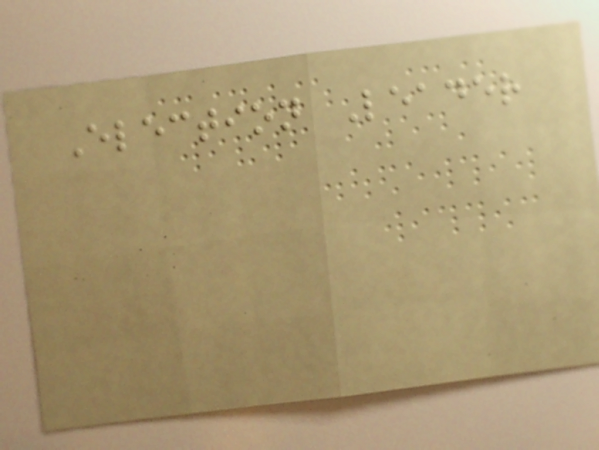Election Leader
